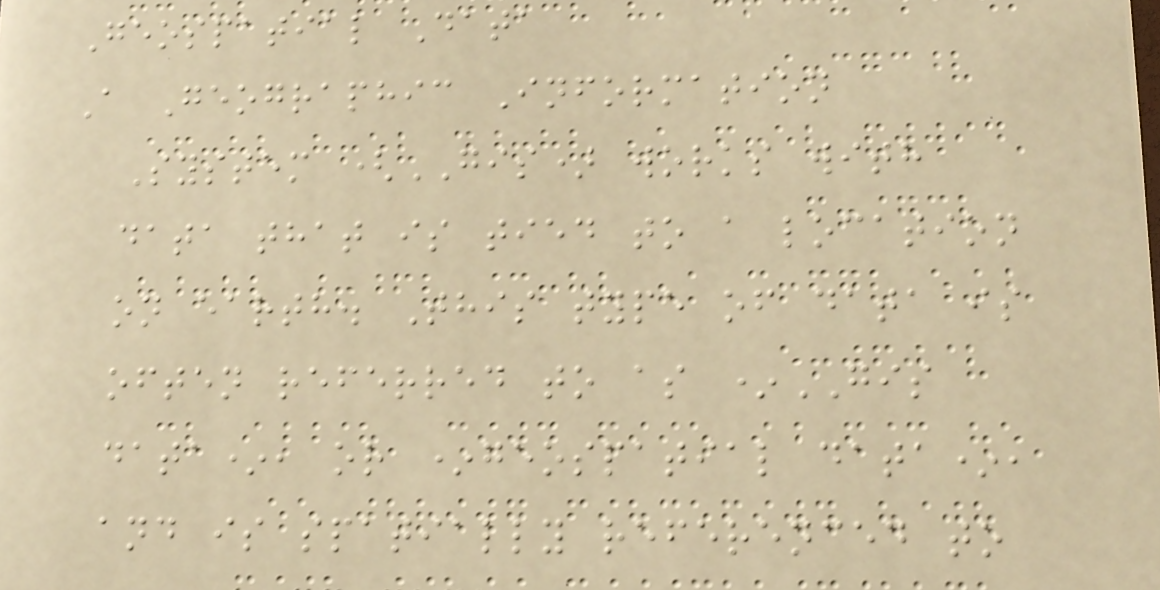Geospatial Data
A Geographic Information
System (GIS) works with
data that is tied to a location
on earth. This type of data is
often referred to as *GIS
data*, or *geospatial data*,
and is spatially referenced to
